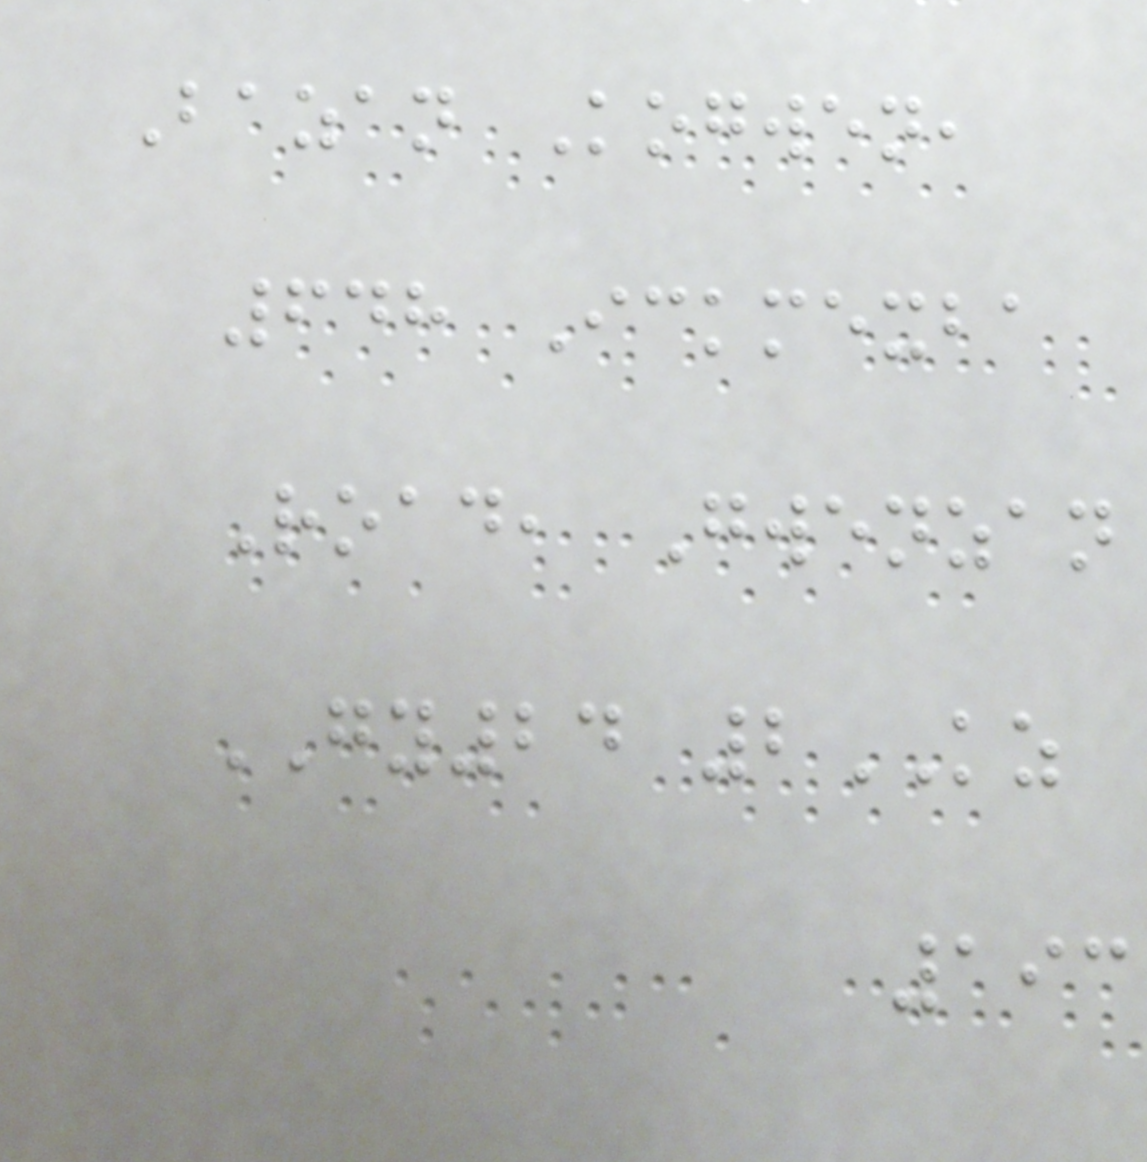Bazan Kogwen,
648 Ickmexba
Road, Gwenzan
GY24 2KZ
193
